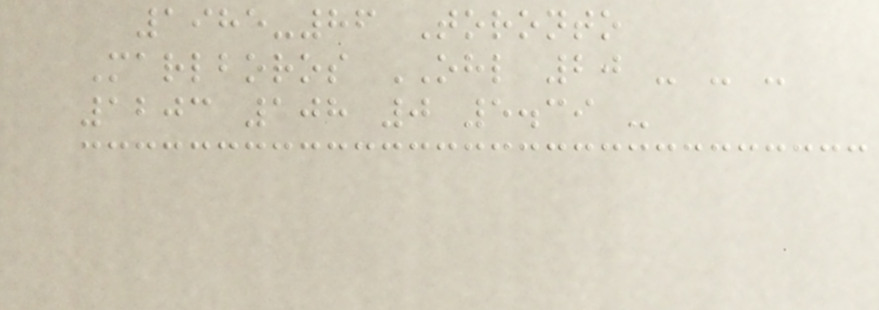1985-86 Toronto
Marlboros OHL 20 - - -
1203 108 0 5.39 -
